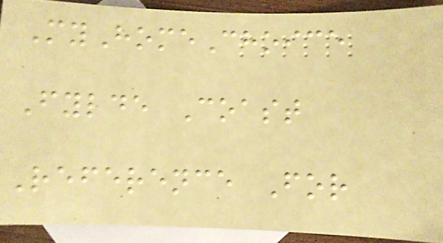MyHomeChoice
Fylde Coast
Reference For
